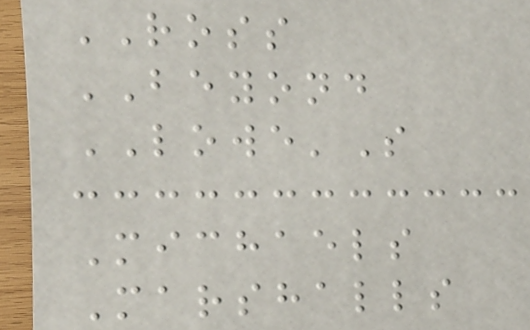ROSS
BEYOND
LOWE'S
Michaels
Marshalls
